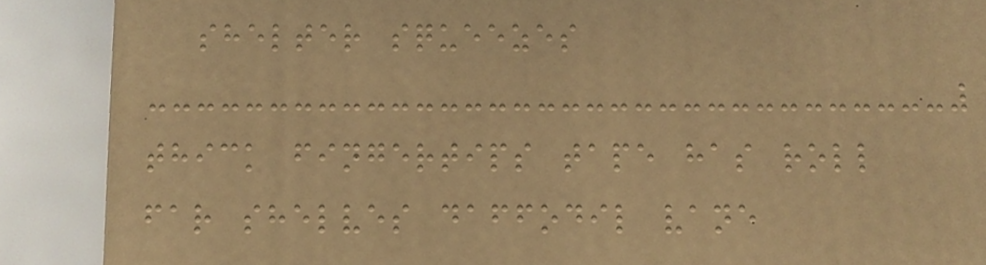shelter squeezes
thick fingertips tape has roll
far shelves daffodil vane
